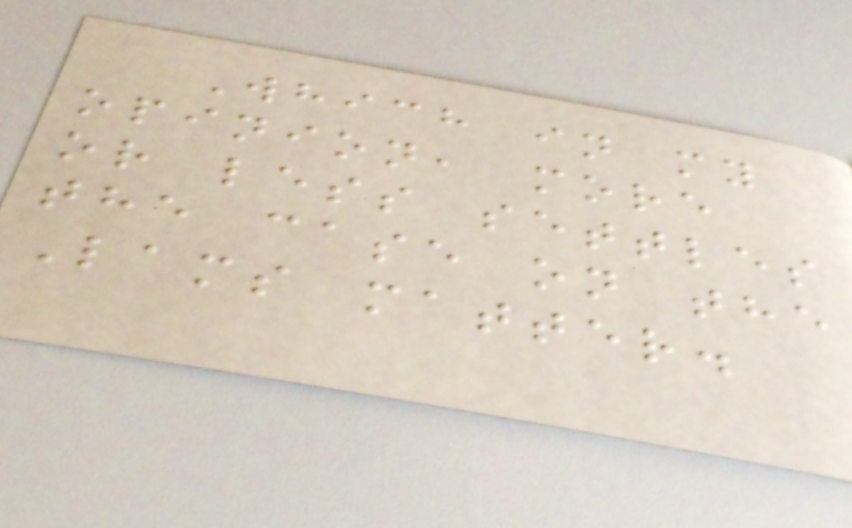Which in my
opinion, more
or less settles
the case on the
Lams matter.
